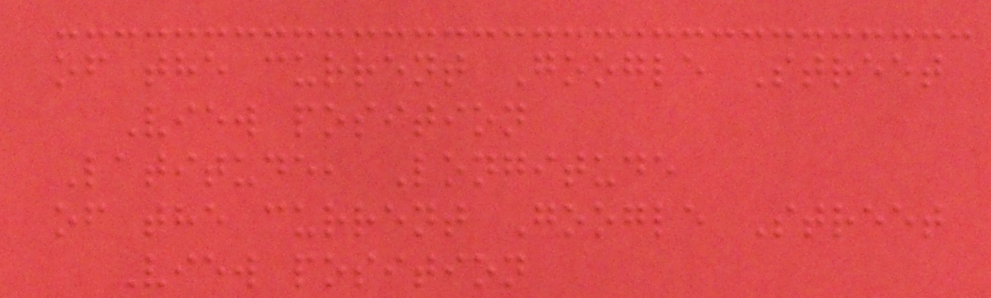of the current Google Street
View position
Latitude, Longitude
of the current Google Street
View position
